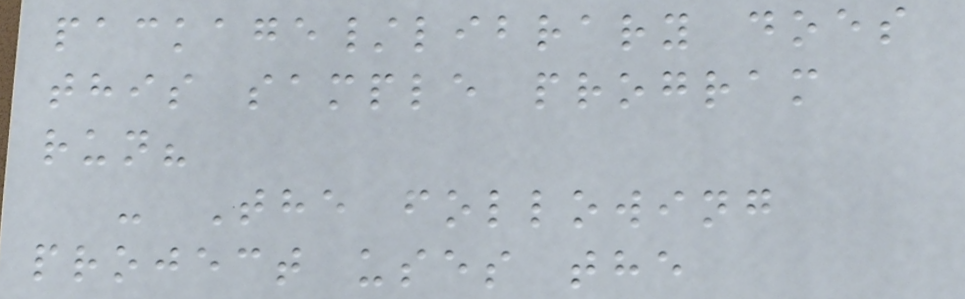package/library does
this sample program
run?
- The following
project uses the
